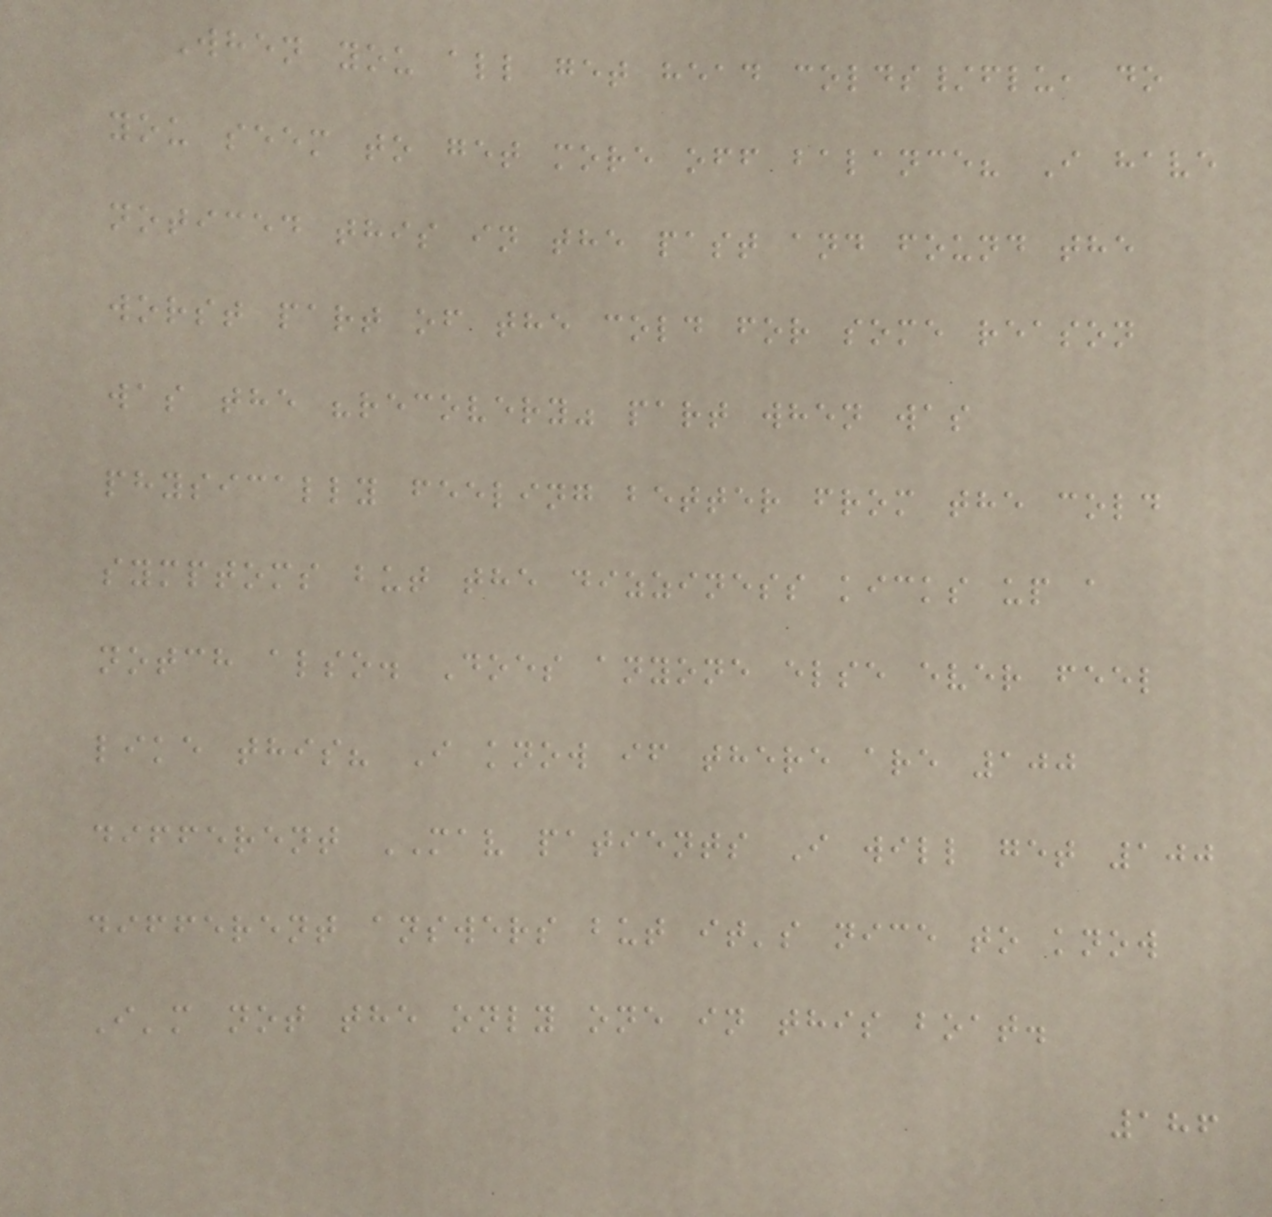When you all get head colds/flu, do
you seem to get more off balance? I have
noticed this in the past and found the
worst part of the cold for some reason
was the "recovery" part when was
physically feeling better from the cold
symptoms but the dizziness kicks up a
notch also. Does anyone else ever feel
like this? I know if there are 100
different MAV patients I will get 100
different answers but it's nice to know
I'm not the only one in this boat.
186
